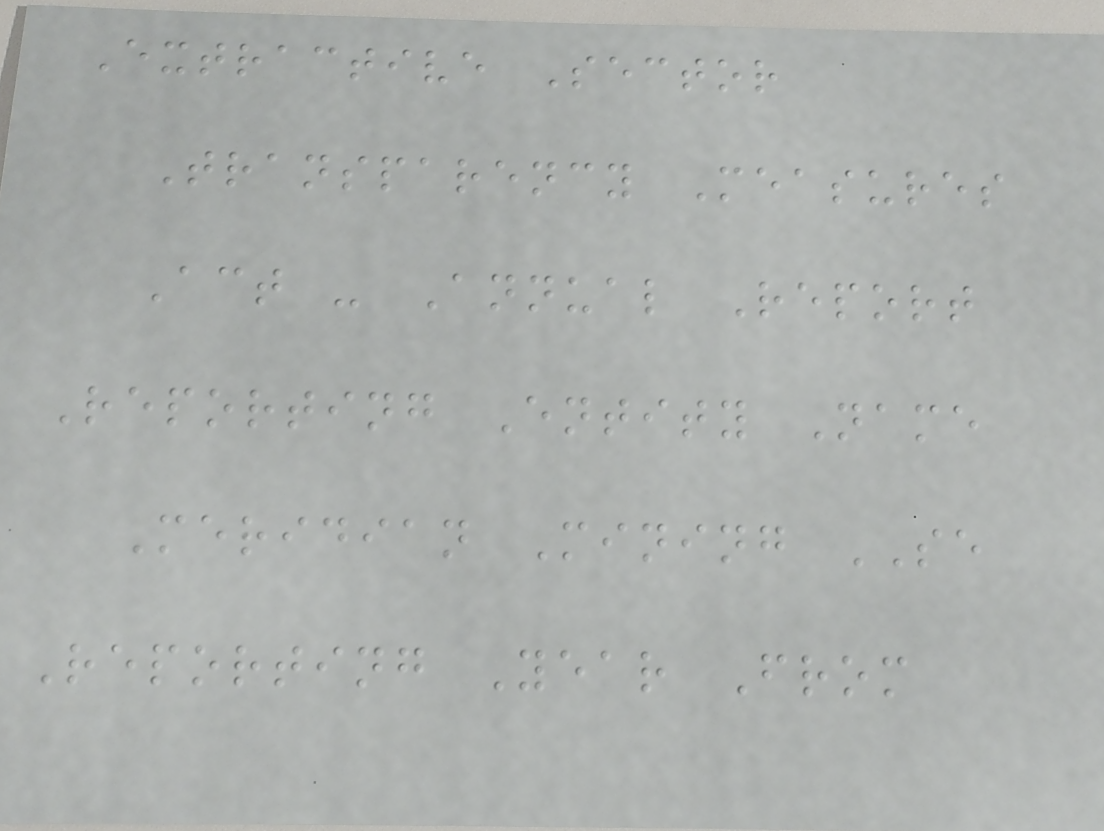Extractive Sector
Transparency Measures
Act - Annual Report
Reporting Entity Name
Meridian Mining SE
Reporting Year From
